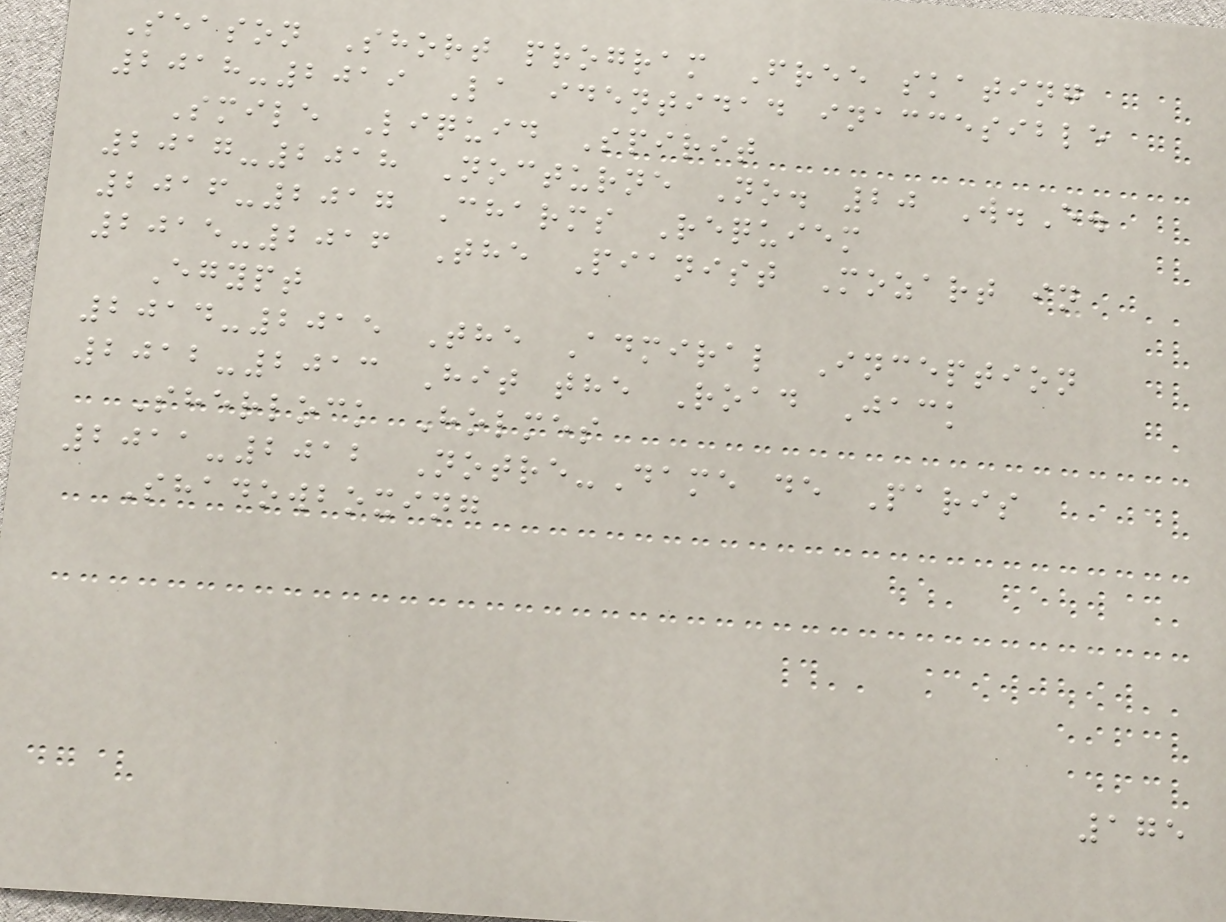Season Short program Free skating
2018-2019 La identidad inaccesible
Smile Liquid Spirit
2017-2018 Nocturne No. 20 W.E.
2016-2017 Charms Requiem
2015-2016 The Pianist Mozart in
Egypt
2014-2015 The Admiral Inception
2012-2013 Hit the Road Jack
Sherlock Holmes
2011-2012 Notre-Dame de Paris
Shadowboxing
175
